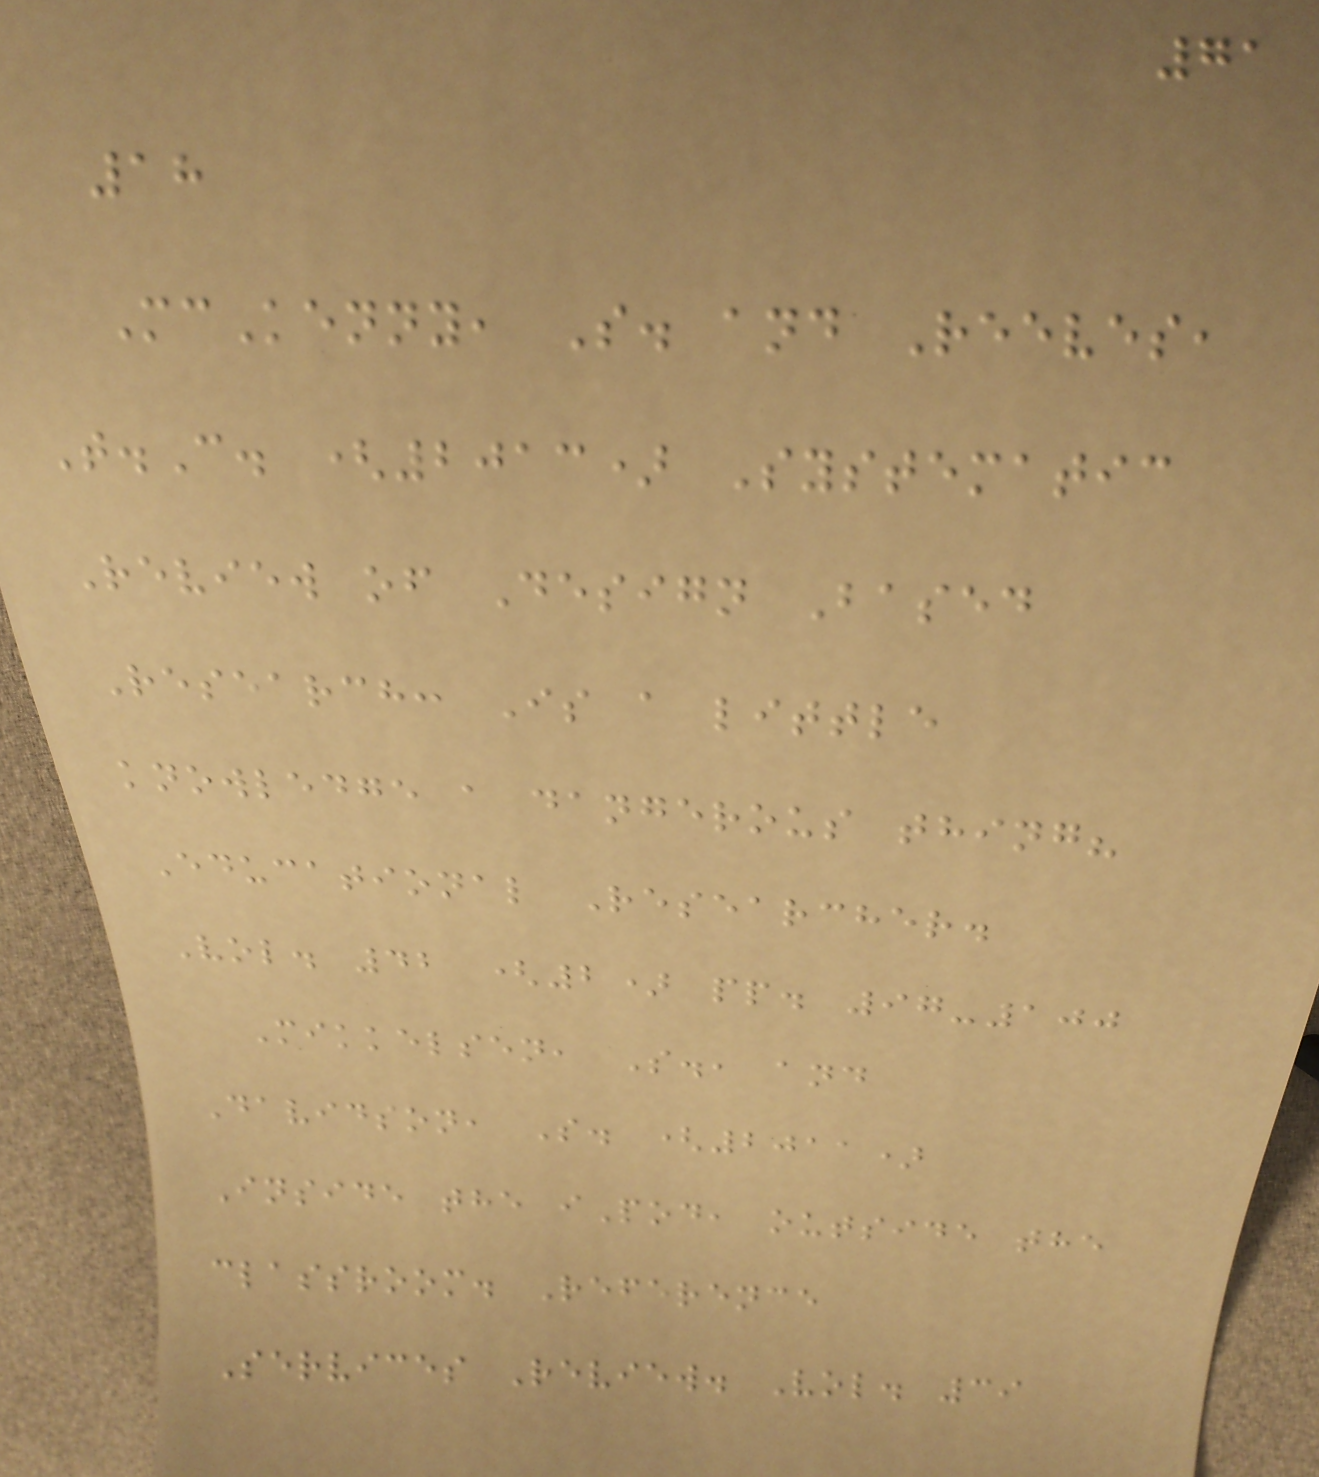71
18
McKenny, S. and Reeves,
T.C. (2013) Systematic
Review of Design Based
Research: Is a little
knowledge a dangerous thing?
Educational Researcher.
Vol. 42 (2) pp. 97-100
Mikkelsen, S., and
Davidson, S. (2011)
Inside the iPod, outside the
classroom. Reference
Services Review. Vol. 39
